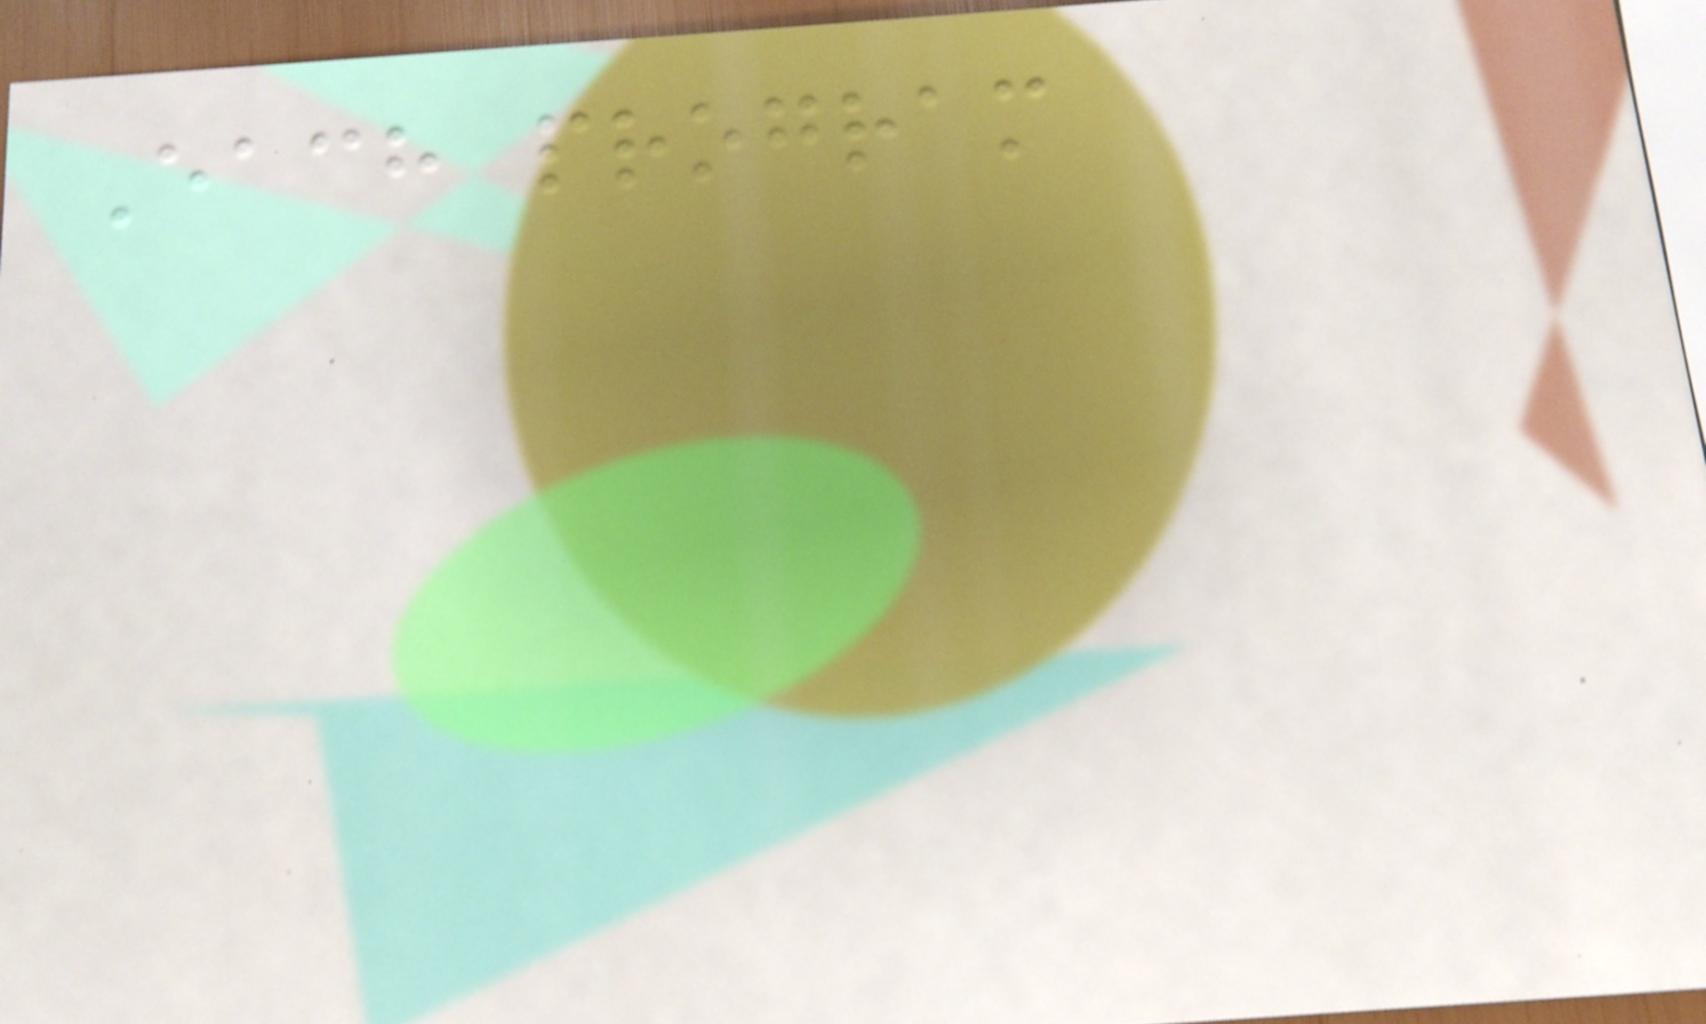Each program
